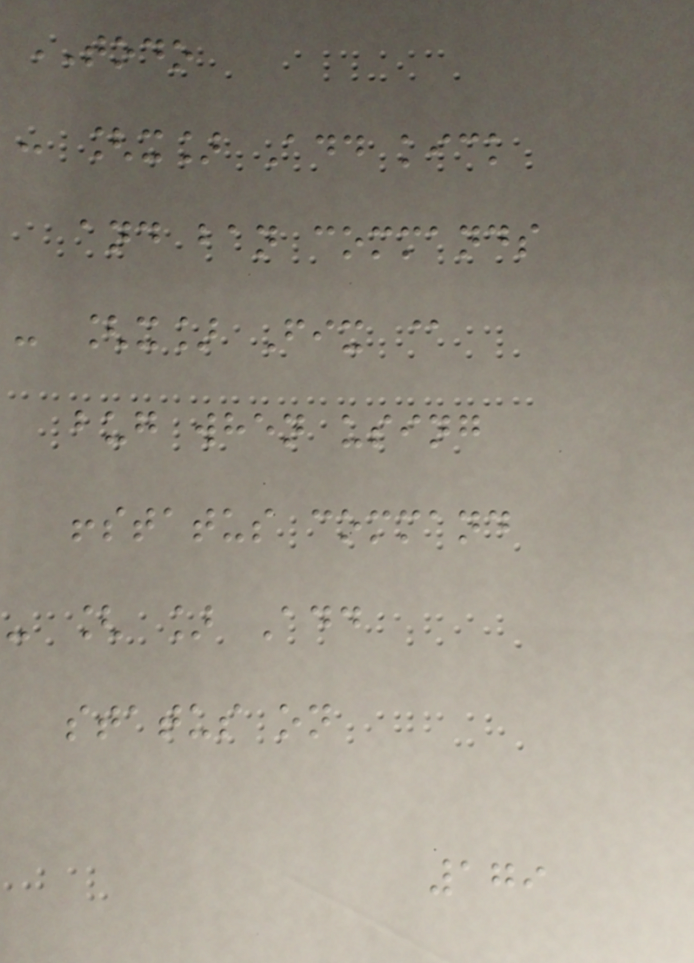TODO
- [x] Add kick
and ban commands
- [x] Fix @
bug when using
!status command
- [ ] Add
status on
179
